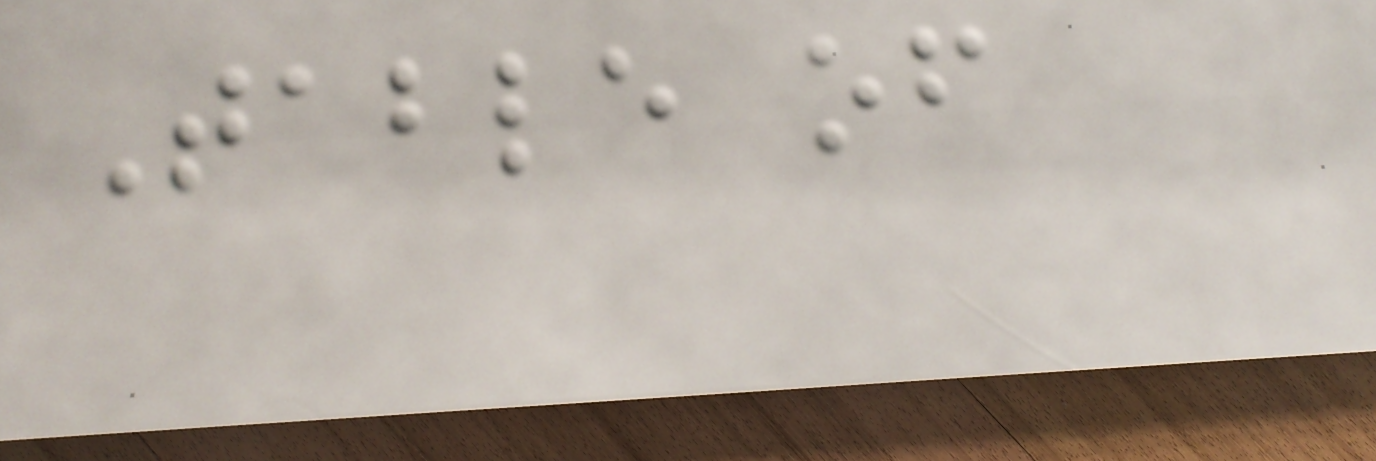Table of
